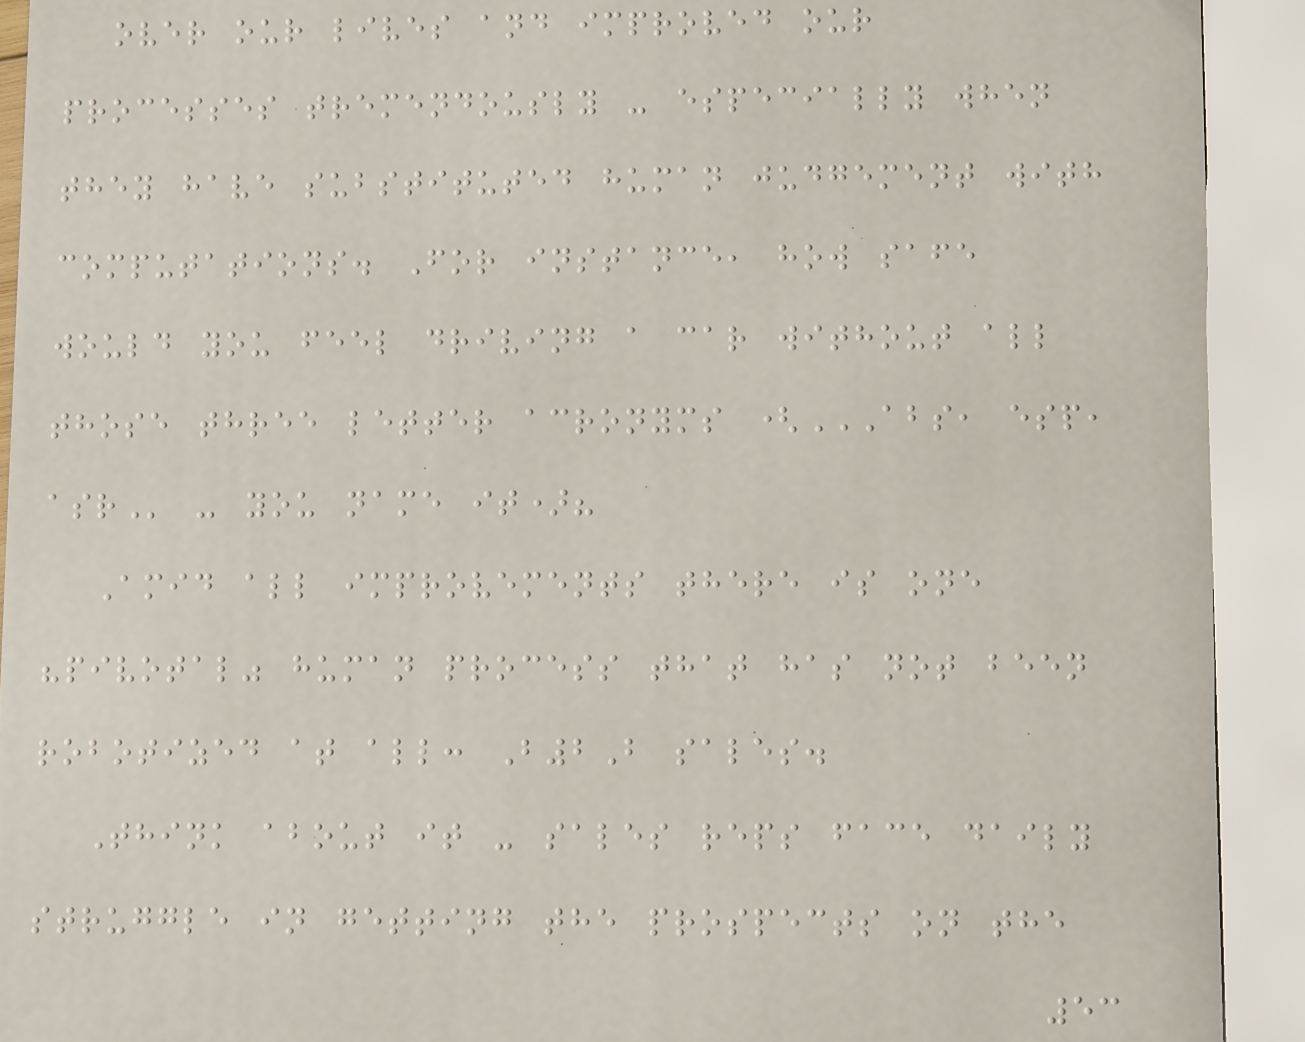over our lives and improved our
processes tremendously - especially when
they have substituted human judgement with
computations. For instance, how safe
would you feel driving a car without all
those three letter acronyms (ABS, ESP,
ASR - you name it)?
Amid all improvements there is one
"pivotal" human process that has not been
robotized at all: B2B sales.
Think about it - sales reps face daily
struggle in getting the prospects on the
53
